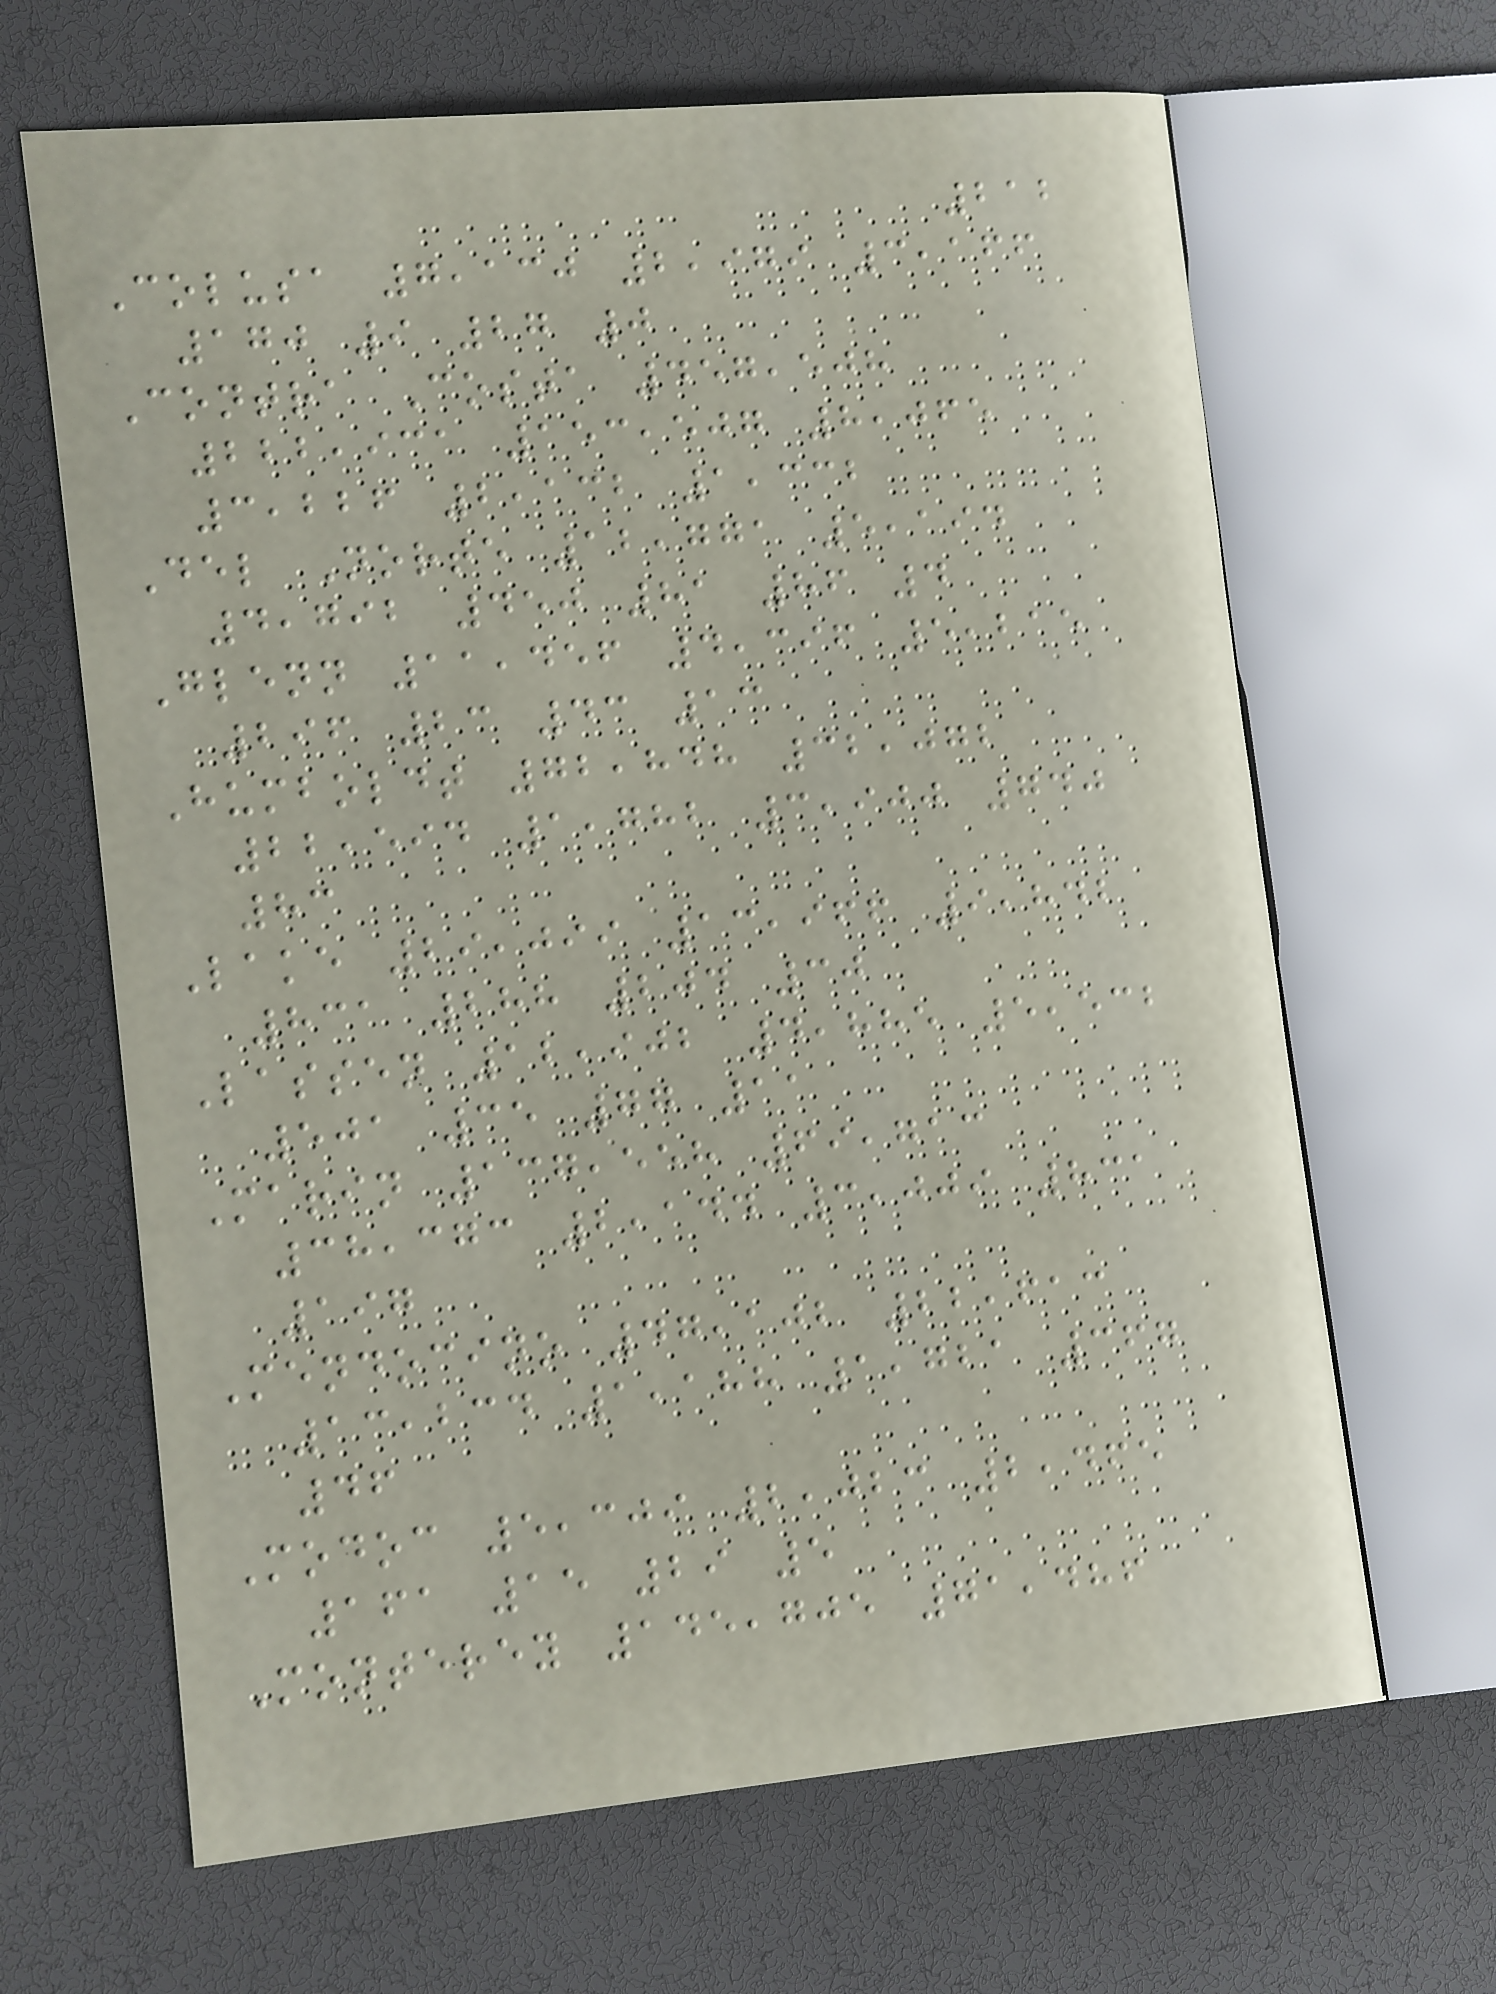212
Colusa 7,130 2,979 3,166
170 9 27 0
Contra Costa 457,508
222,931 153,507 8,065
3,226 2,132 1,332
Del Norte 12,771 5,194
4,792 450 81 86 4
Glenn 11,456 4,396 5,215
296 23 43 13
Humboldt 72,848 32,072
22,594 1,782 3,900 740
83
Lake 29,099 13,966 9,842
831 288 204 30
Lassen 12,902 4,885 5,532
501 35 77 11
Marin 137,558 69,713
38,373 2,144 3,009 831
197
Mendocino 47,102 22,613
13,234 1,188 1,721 367
46
Modoc 5,309 2,023 2,465
161 15 29 5
Monterey 145,705 71,486
